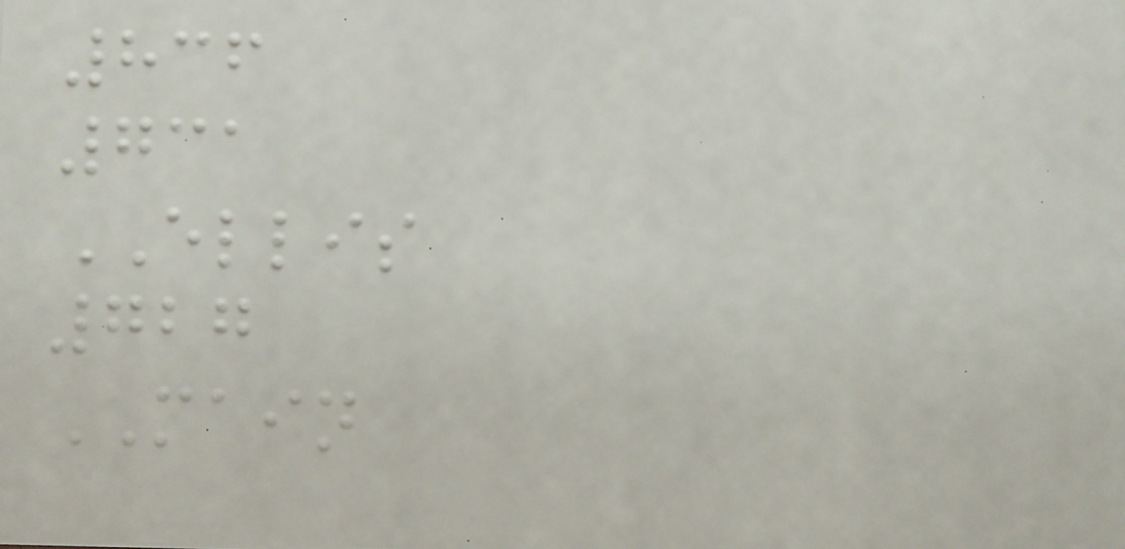836
731
ELLIS
727
MAIN
